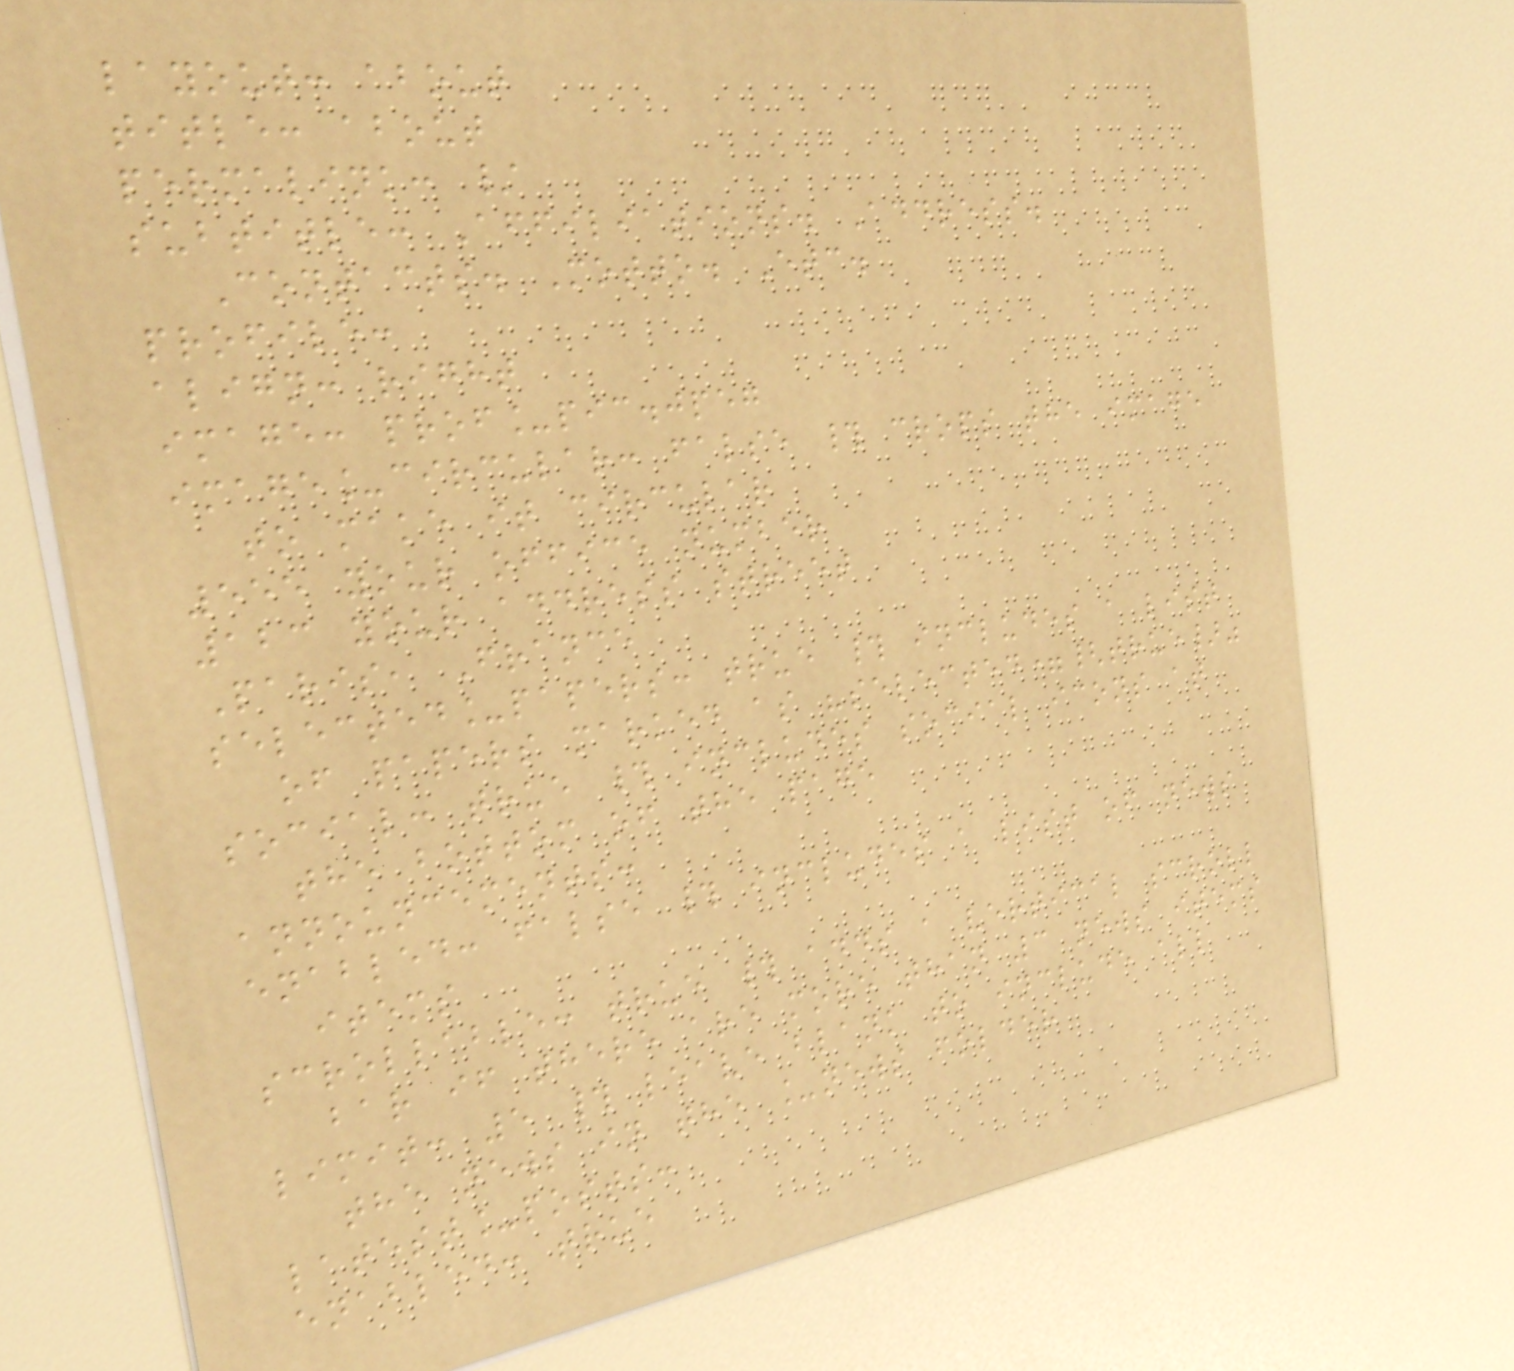layout: about
title: about
permalink: /
subtitle: Affiliations. Address.
Contacts. Motto. Etc.
profile:
align: right
image: prof_pic.jpeg
image_circular: false # crops the image
to make it circular
555 your office number
123 your address street
Paris, France
selected_papers: true # includes a list
of papers marked as "selected={true}"
social: true # includes social icons at
the bottom of the page
announcements:
enabled: false # includes a list of news
items
scrollable: true # adds a vertical scroll
bar if there are more than 3 news items
limit: 5 # leave blank to include all
the news in the _news folder
latest_posts:
enabled: true
